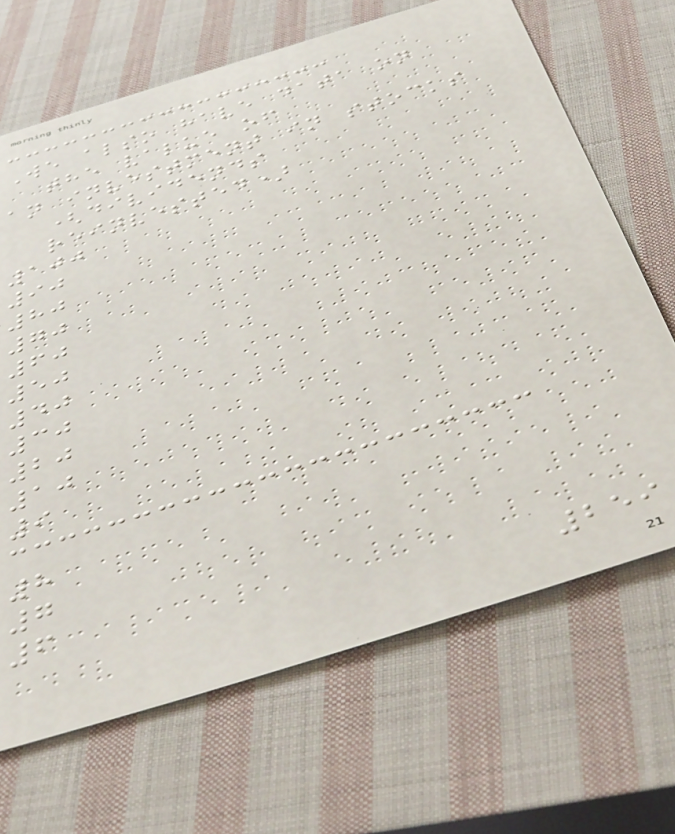We also have data on
the value of
an investment in stocks
(dividends
reinvested)
100
90
80
70
60
50
40
30
20
10
9
8
7
6
259
